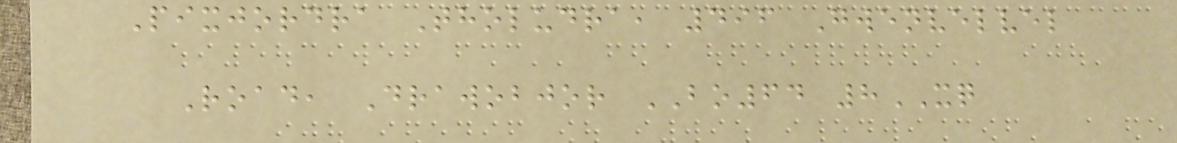Pixjordra Tholudra, 496 Gwenvelvel
Road, Drawobjor BO64 8XQ
